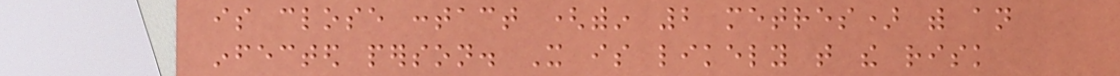is close contact (within 2 metres) with an
infected person. It is likely that the risk
